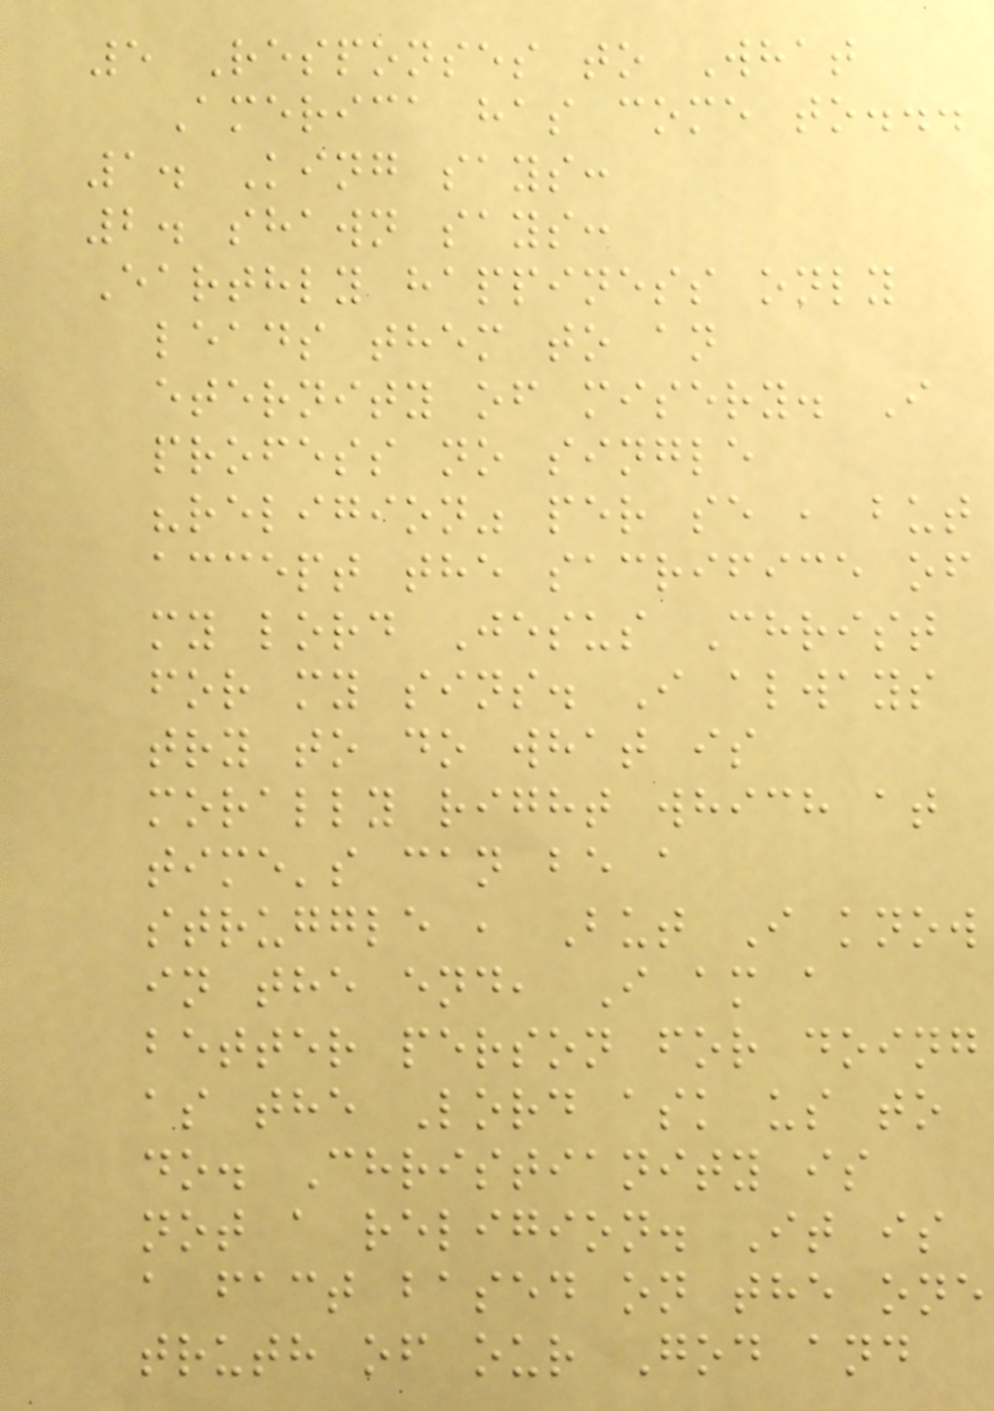5 Responses to What
America has come to...
1. King says:
2. shawn says:
Earthly happiness only
leads them to an
eternity of misery. I
profess no single
"religion" per se , but
accept the sacrifice of
my lord Jesus Christ
for my sins. I always
try to do what is
morally right which at
time's can be a
struggle , But I know
in the end, I am a
better person for doing
as the Lord ask us to
do. Christianity is
not a religion. It is
a fact based on the one
truth of our God and
